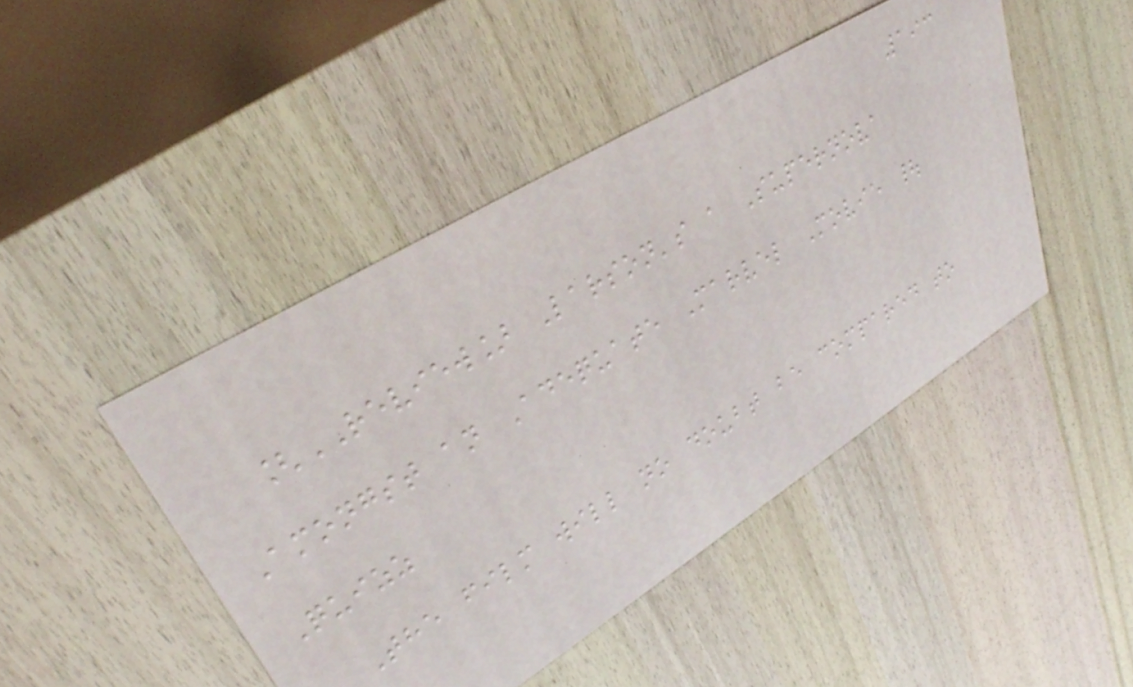193
[REVIEW] Larson's a Supernova
Amongst an Adequate Marvel Movie |
Quizz
The film will no doubt be compared to
